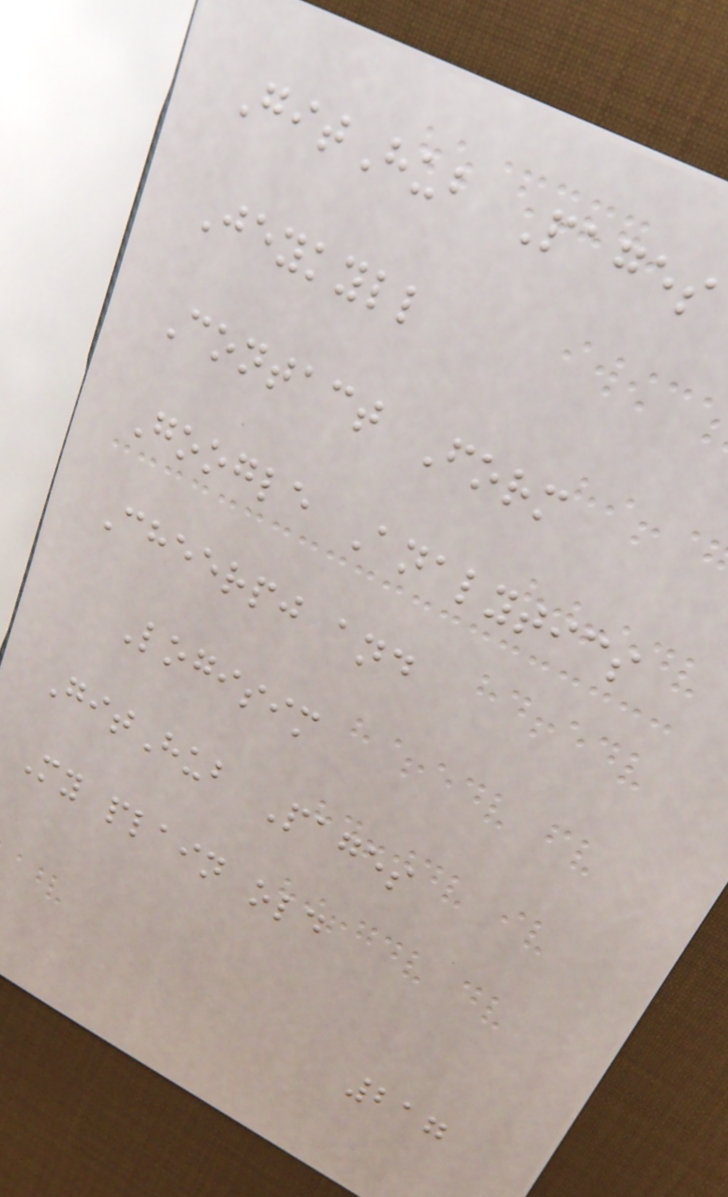GitHub Pages
Jeykyll
Contact Form
Google Analytics
Cheerpj and
Logisim
GitHub Pages
My plain old
217
